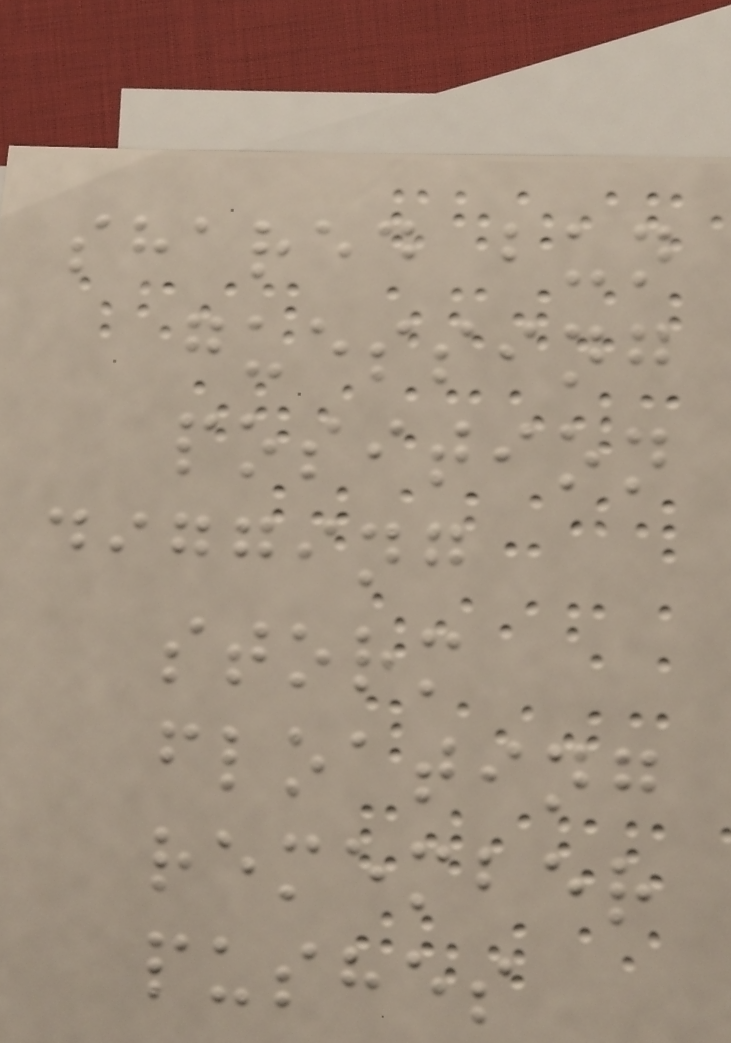shared bun
guessing
position
digging
storm
floating
remember
pushes
